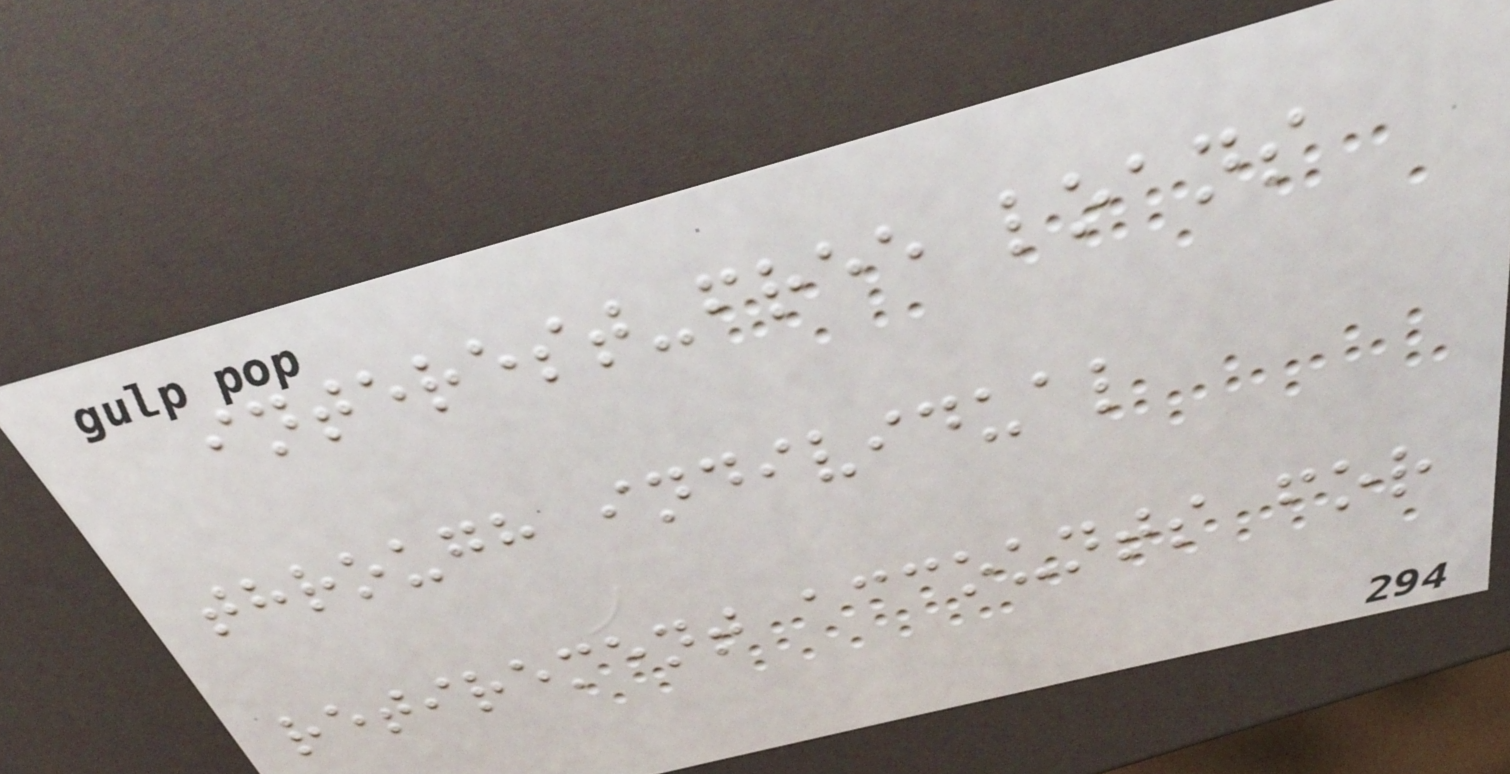interest-free loans
through individual
retirement accounts for
